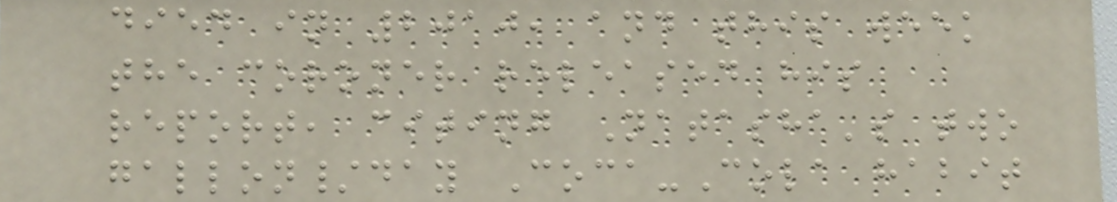died in 2010, and this week
the coroner released his
report, citing Natasha's two
gallon/day Coca-Cola habit
